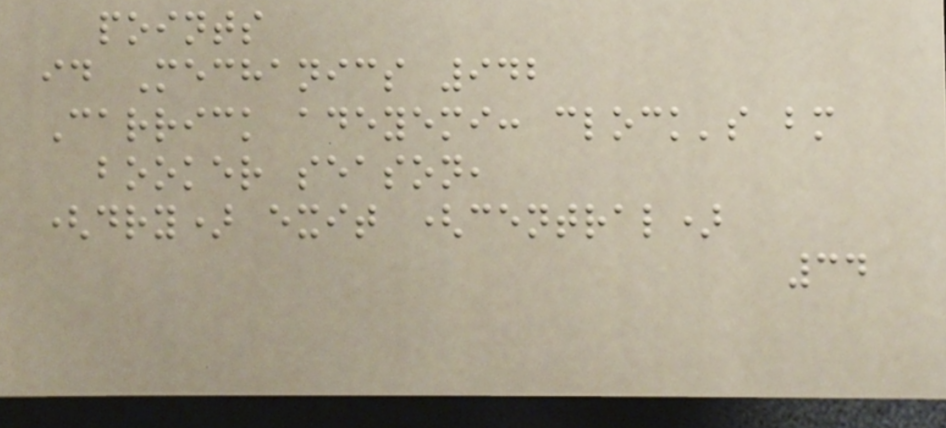points
id Mechanics 942
Carrick adeyemi: clock's bm
booker season,
(dry) exit (central)
34
